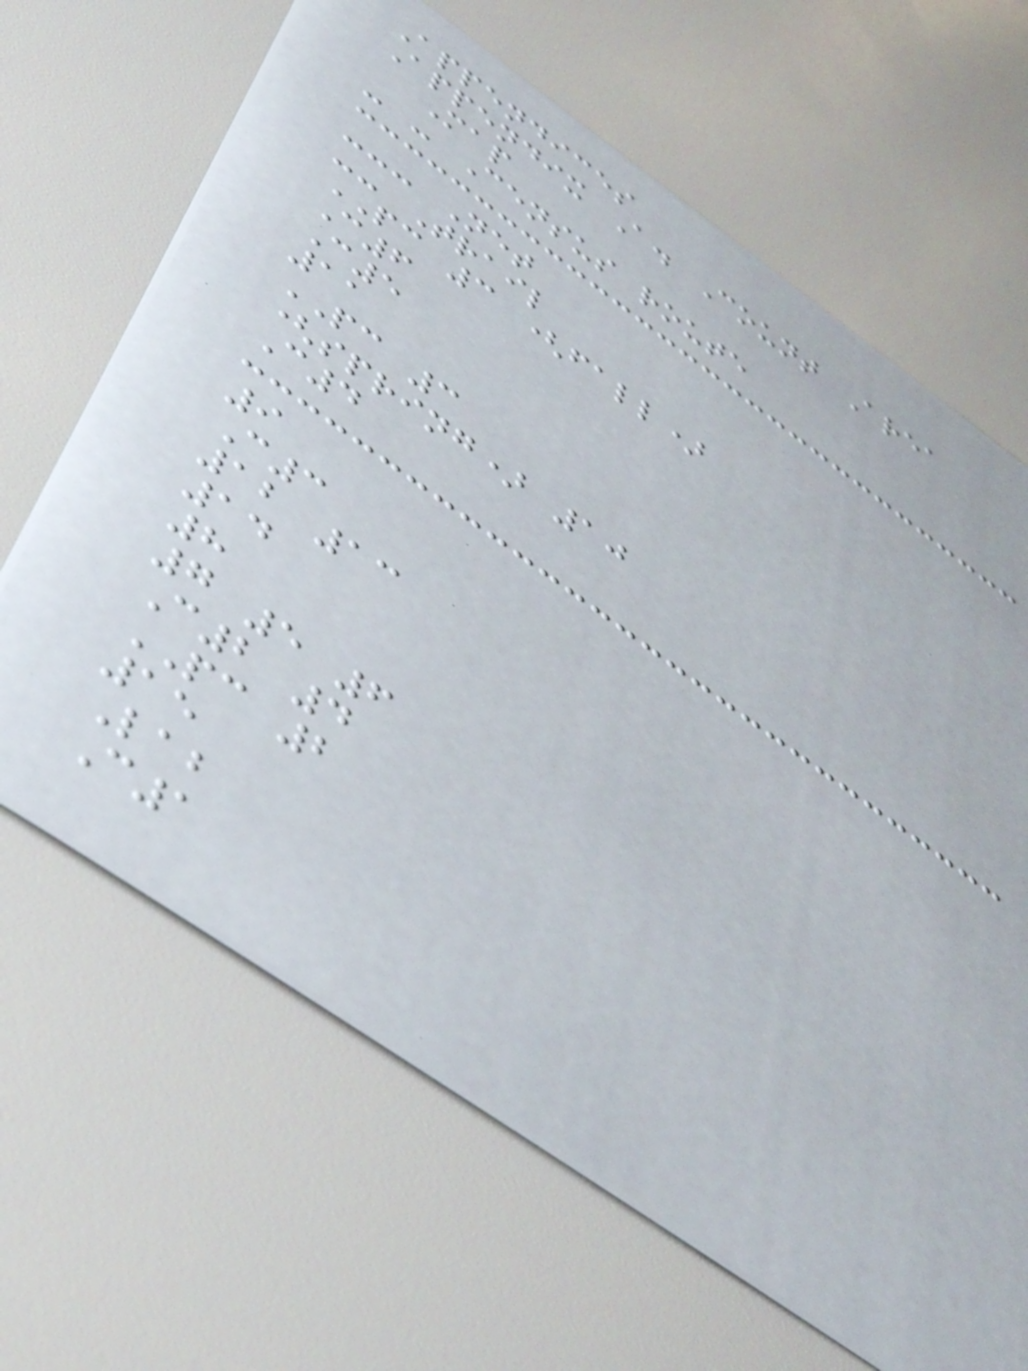Appendices
Appendix A. Count Area
Map
- - Census route
--- Net
-- Trail
PC 3 (fall)
C6
C5
11
PC 3
(spring) 10
C4
9
C3
12 13
14
8
7 5 6
C2 4
PC 2
15
Lab
C1
